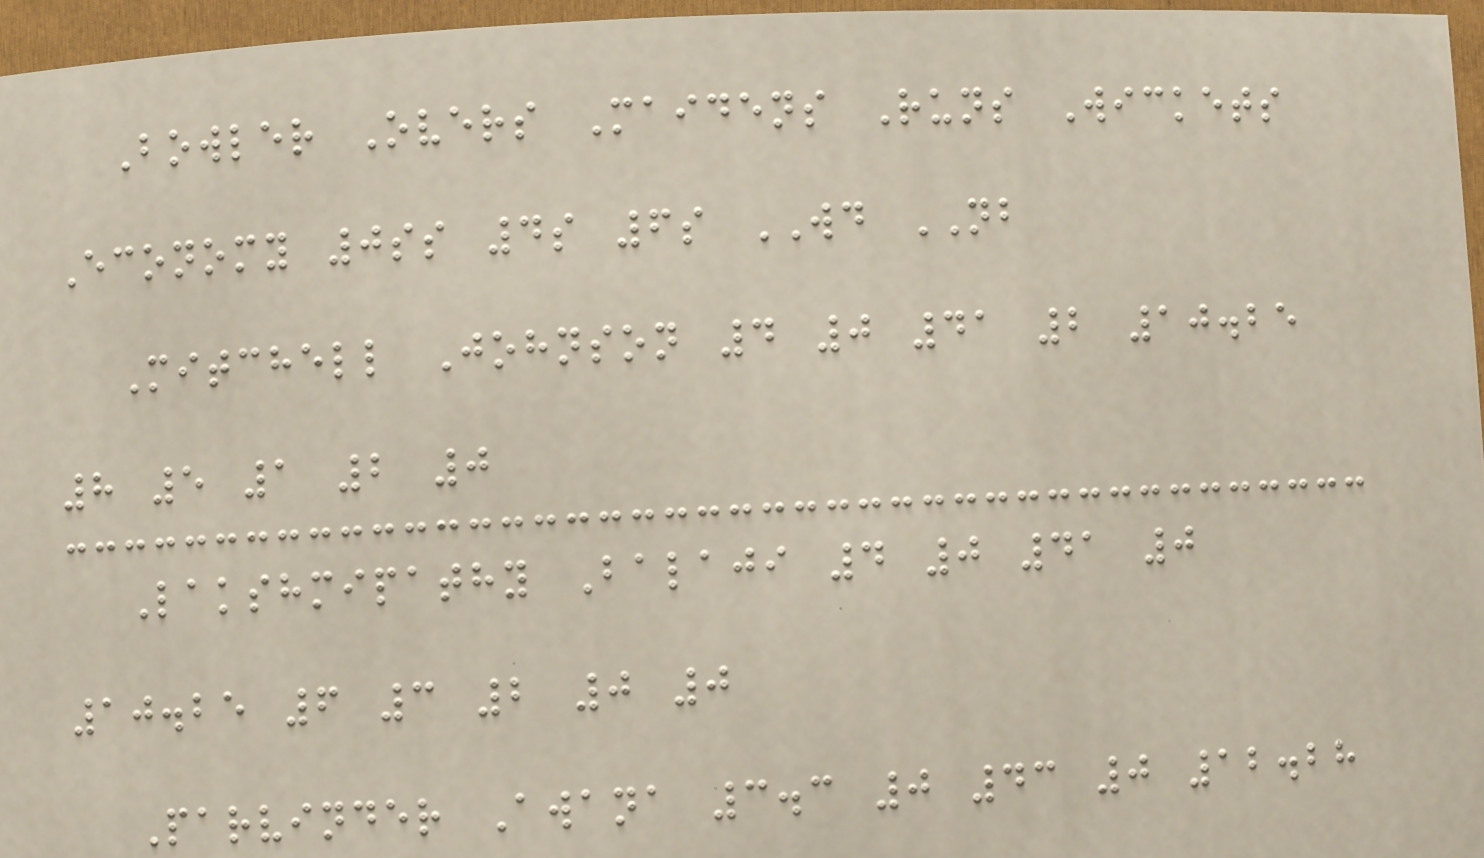Bowler Overs Maidens Runs Wickets
Economy 0ss 4s 6s WD NB
Mitchell Johnson 4 0 41 2 10.25
8 5 1 2 0
Lakshmipathy Balaji 4 0 41 0
10.25 6 3 2 0 0
Parvinder Awana 3.3 0 43 0 12.28
